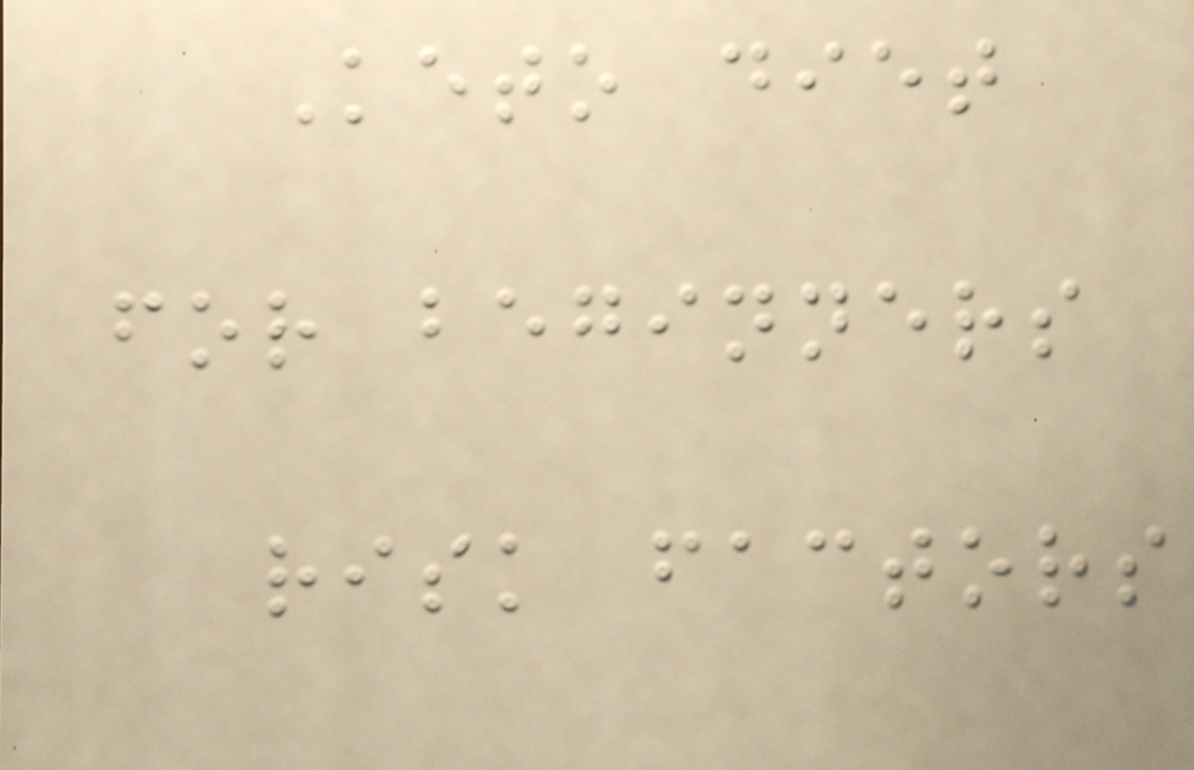Keto diet
for beginners
risk factors
